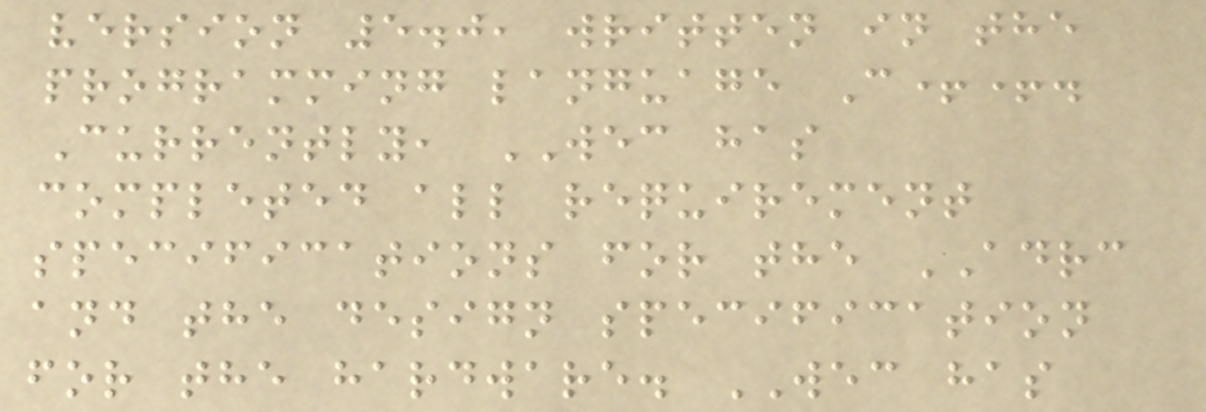version 5.0, written in the
programming language C++.
Currently, WEC has
completed all requirement
specifications for the ADRC
and the design specification
for the hardware. WEC has
